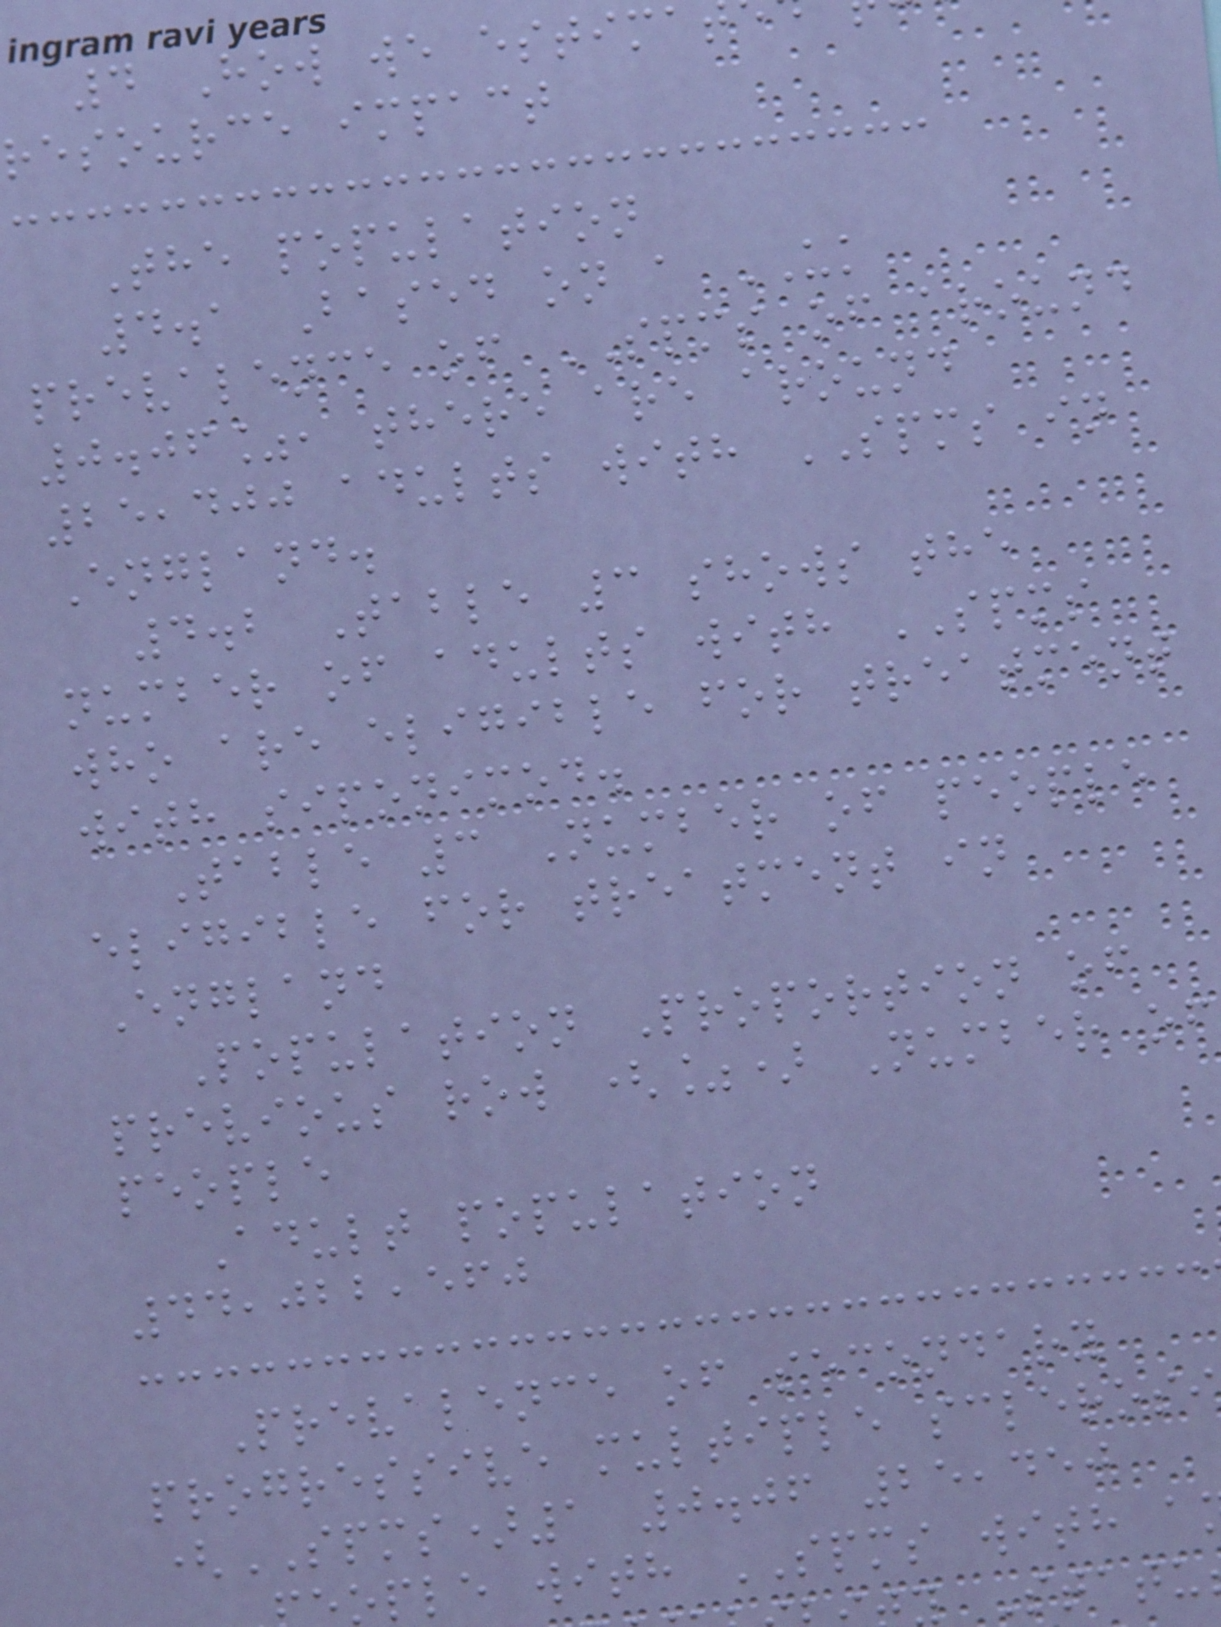4 How we estima
resource impact
The population
4.1 Based on a UK
prevalence of SPMS of around
0.06%, there are around
25,400 adults with SPMS in
England.
4.2 Table 3 shows the
number of adults with SPMS
who are eligible for treatment
with siponimod.
Table 3 Number of people
eligible for treatment in
England
Population Proportion of
previous row (%) Number of
people
Adult population
44,022,560
Prevalence of secondary
progressive multiple sclerosi
(SPMS)1 0.06 25,450
ople with SPMS with a
